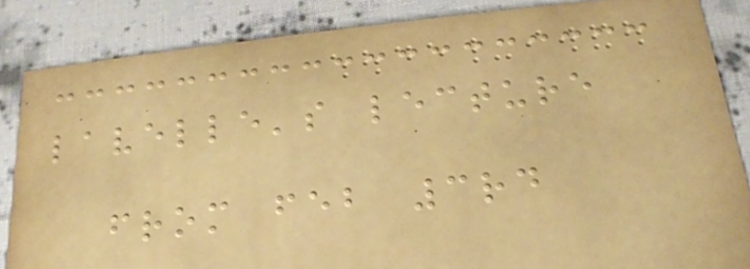lavelle's lecture
from feb 3rd
